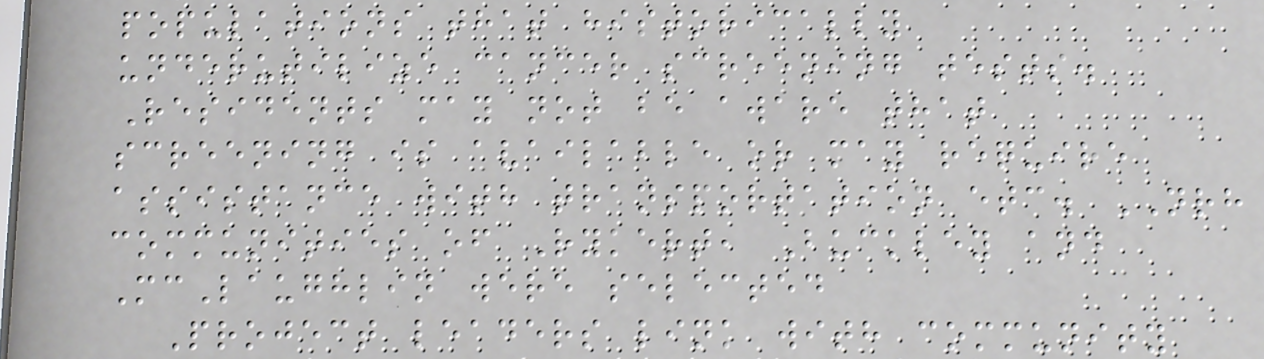populations that historically
underutilize cancer screening tests.
Residents may not be aware that
screening is available or may require
assistance with transportation etc. NRH
communities of Rykert, Buckley and
McLaughlin were selected
Project leaders link with community
